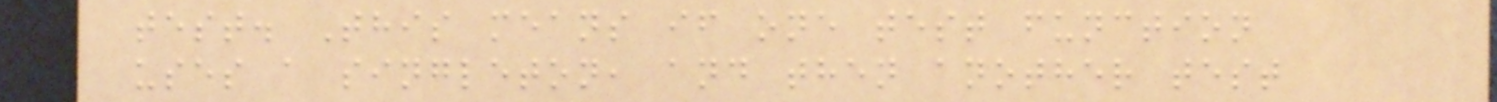test. This means if one test function
uses a singleton, and then another test
